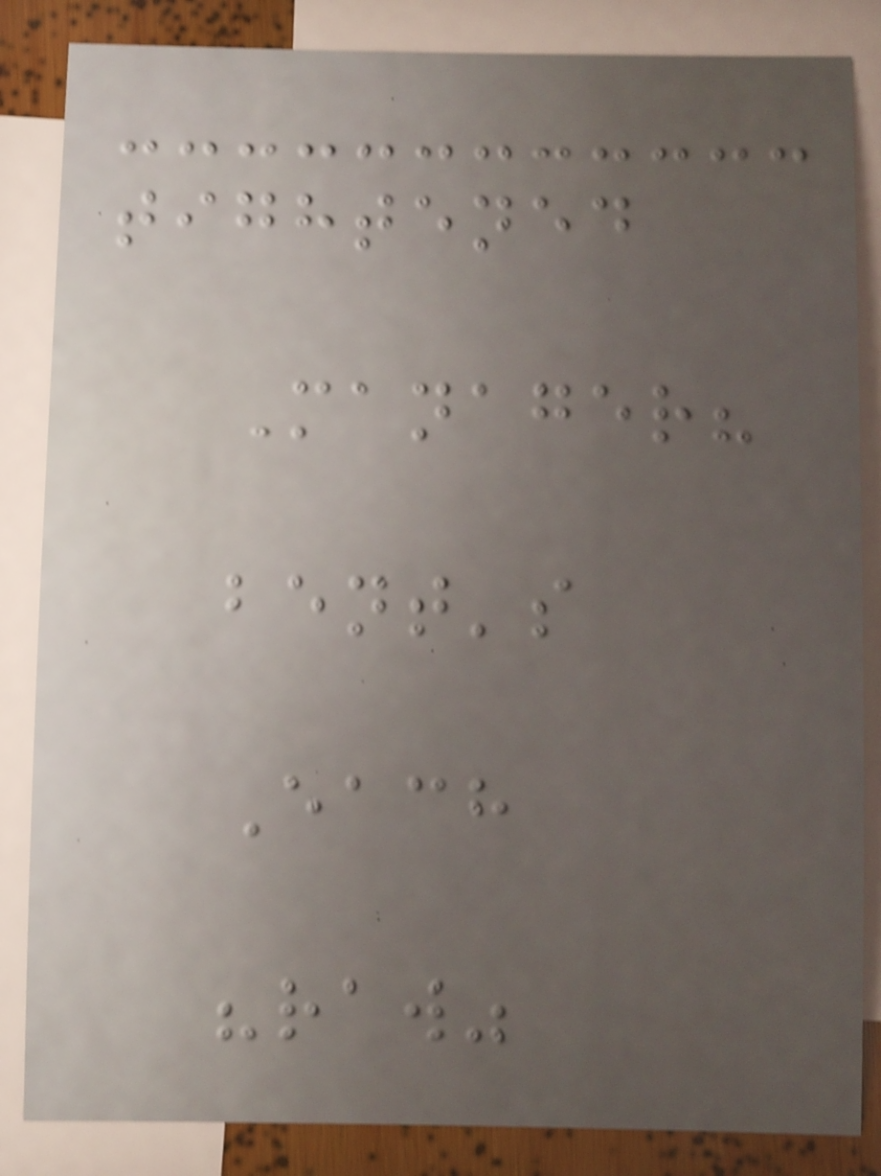tightened
Manager?
bent's
Each
"raw"
